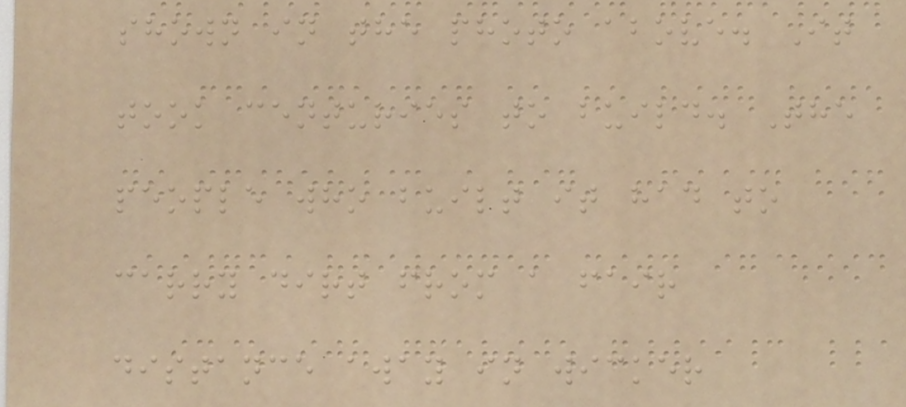shown in the photo above. It
took centuries to build. The
people who built it had to
carry dirt from a fair
distance away in wicker
